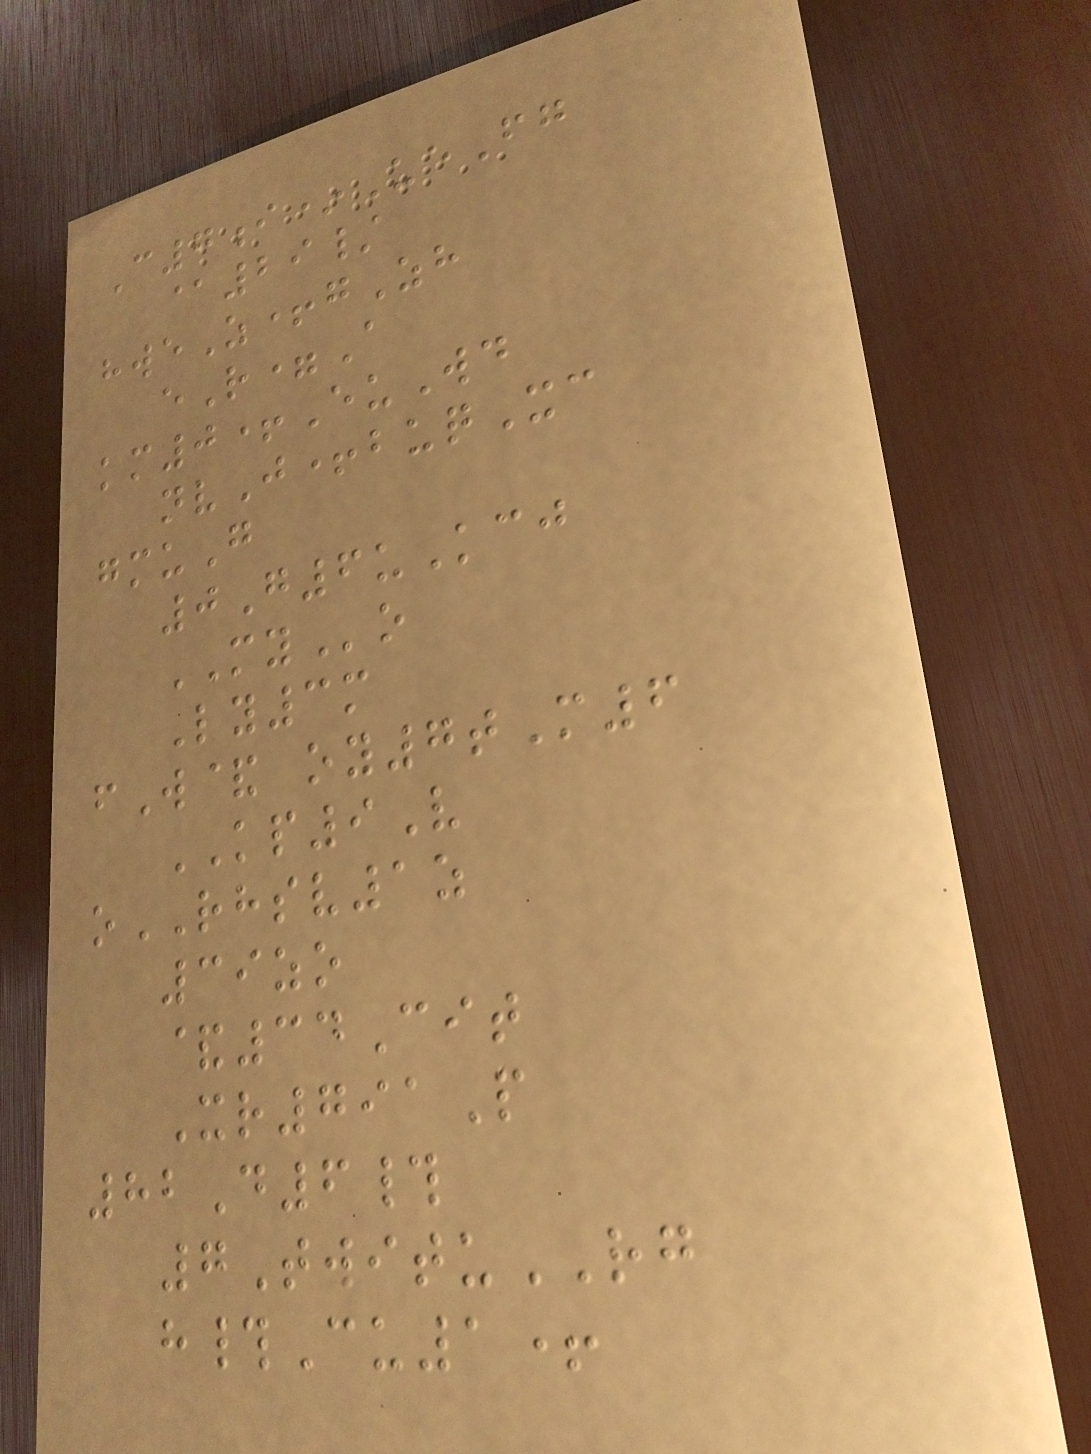C7i*UeFg
@29/
hweZ+gZh
eR=A
km0+EuWd
nvJ+buqXc
gmuG
0G6uKcj
MYo
Ly3m
fW& oy7tM6
KP9V
oRHSV1z
39zo
&34Cit
Xr791P
82D6#
7TwituRG
h#Cu1+
